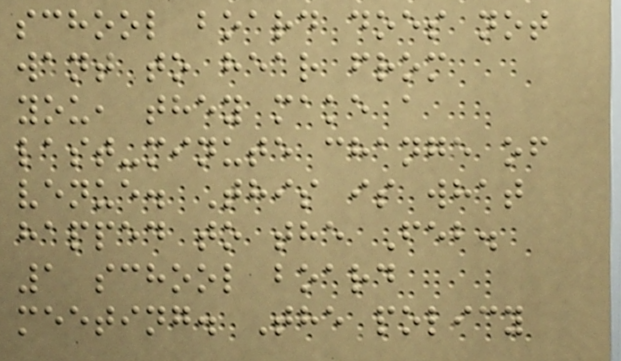school board does not
want to hear from
you, they make a
last-minute change of
venue. This is what
happed to the Feb.
1 school board
meeting. The policy
